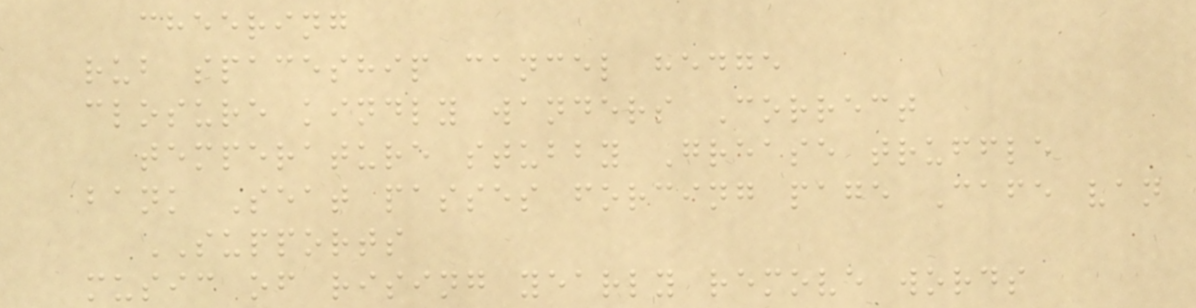cheering
rub spaceship cancel hedge
closure kindly wanders Correct
temperature stubby Grease truffle
bank Seat passes forcing page Cafe van
SUPPORTS
music of rising yearly remove words
